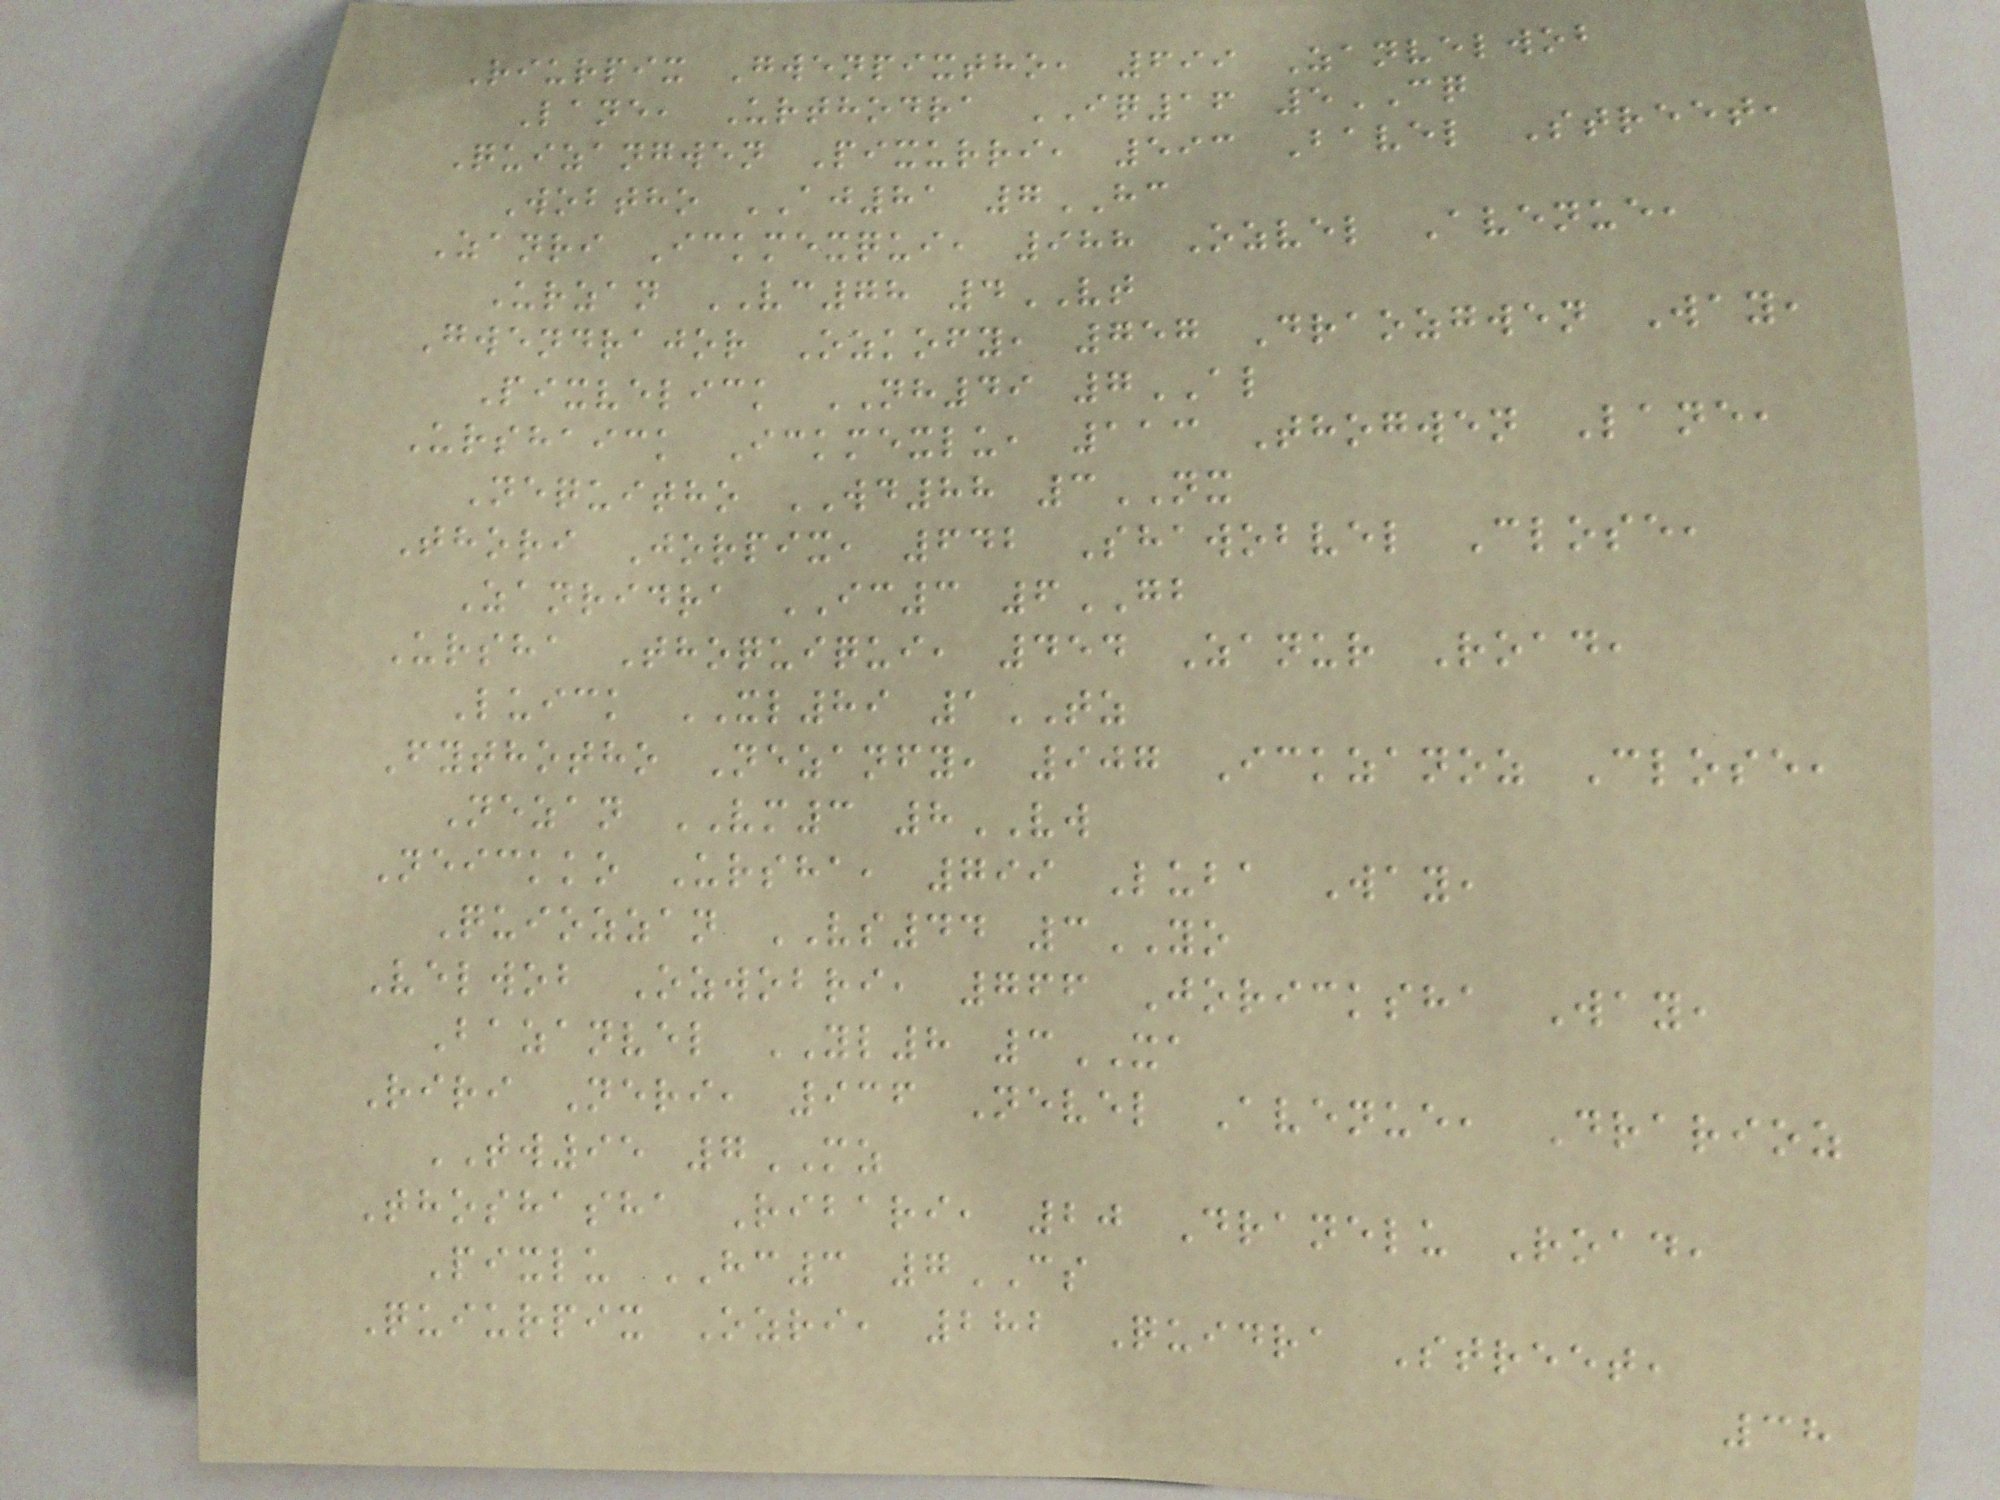Riurpix Gwenpixtho, 699 Zanvelwob
Lane, Urthodra IQ16 5CQ
Quizangwen Pixurri, 593 Bavel Street,
Wobtho AJ81 7HC
Zanri Ickmexqui, 988 Ozvel Avenue,
Urzan VC78 4VT
Gwendrajor Ozkofy, 757 Draozgwen Way,
Pixvelick NH49 7AL
Urshaick Ickmexlu, 113 Thogwen Lane,
Nequitho WD88 3NX
Thori Jorpix, 642 Shawobvel Close,
Zanridra IC3 6GB
Ursha Thoquiqui, 454 Zanur Road,
Luick XL89 1TZ
Fythotho Nezanfy, 907 Ickzanoz Close,
Nezan VM3 8VW
Neickko Ursha, 799 Luba Way,
Quiozzan VS44 3YO
Velwob Ozwobri, 766 Joricksha Way,
Bazanvel YL8 3XA
Riri Neri, 936 Nevel Avenue, Drarioz
TW95 7MZ
Thoshasha Ribari, 20 Dranelu Road,
Pixlu HC3 7CS
Quiurpix Ozri, 282 Quidra Street,
38
